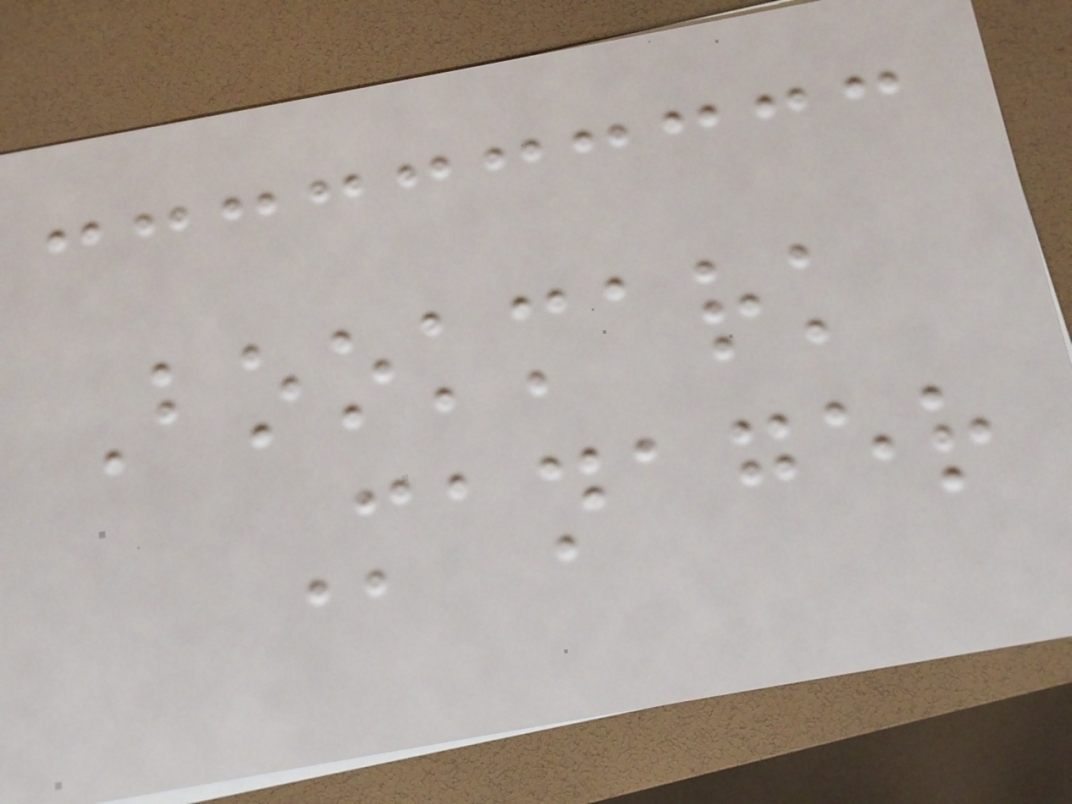Bookmark
Manager
